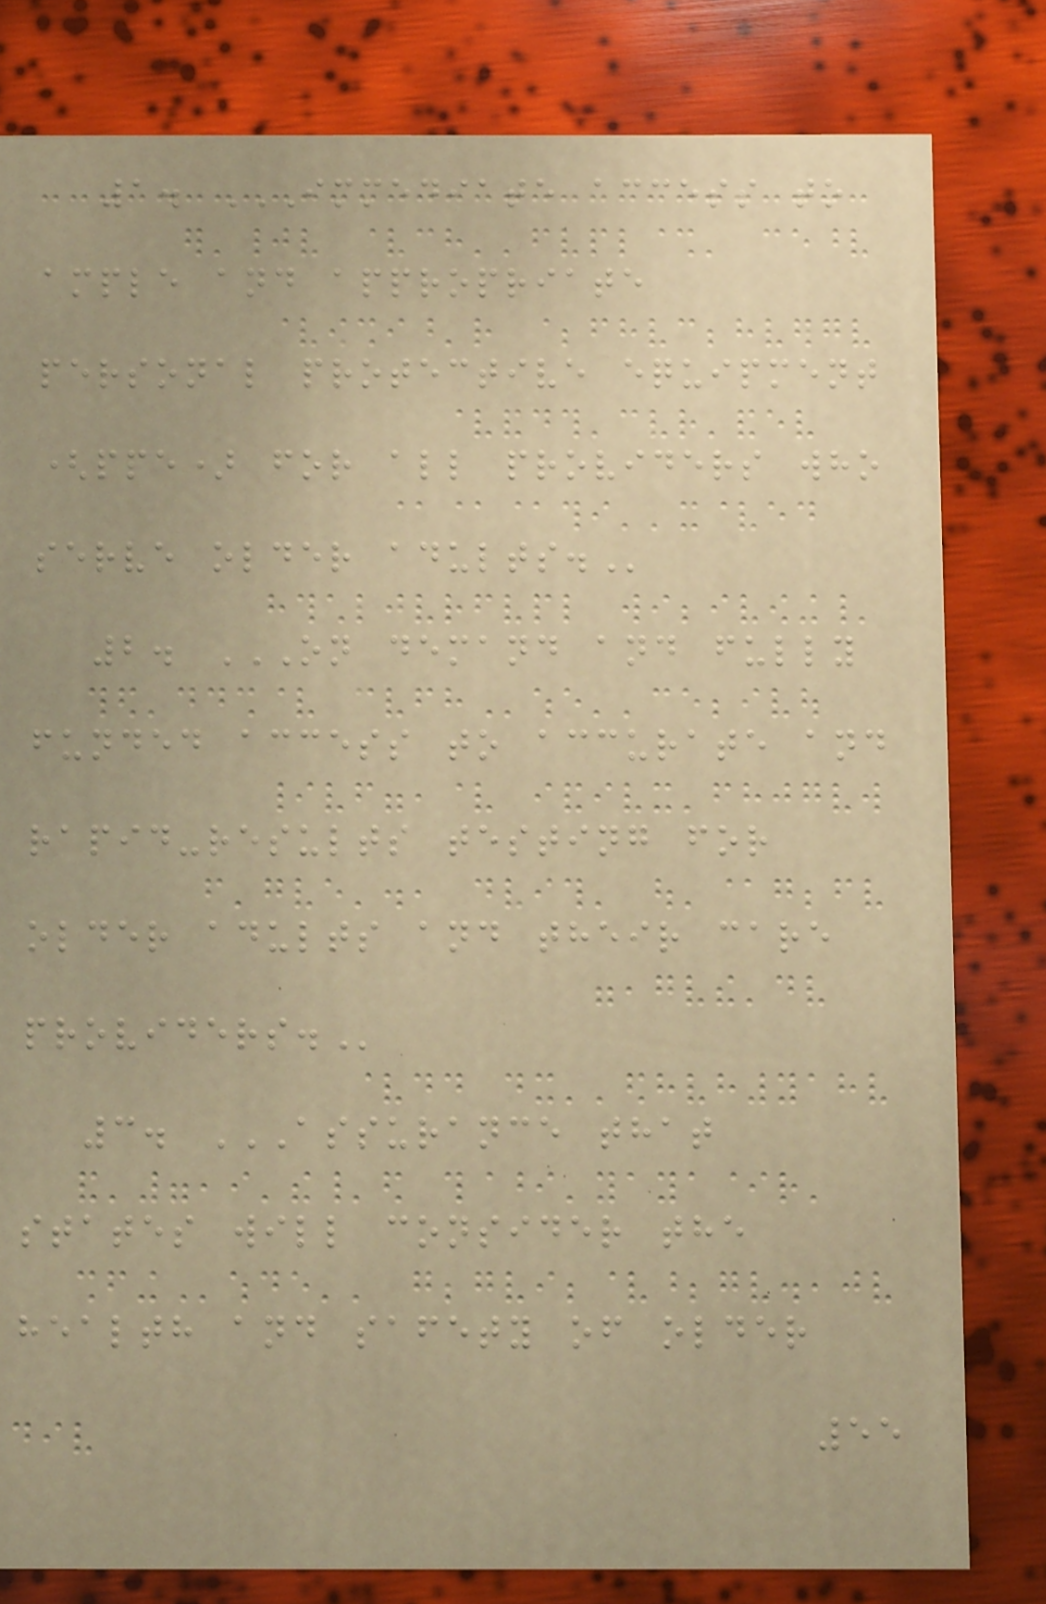1. IMMEDIATE ACCESS TO
AMPLE AND APPROPRIATE
PERSONAL PROTECTIVE EQUIPMENT
(PPE) FOR ALL PROVIDERS WHO
SERVE OLDER ADULTS.
2. ON DEMAND AND FULLY
FUNDED ACCESS TO ACCURATE AND
RAPID-RESULTS TESTING FOR
OLDER ADULTS AND THEIR CARE
PROVIDERS.
3. ASSURANCE THAT
STATES WILL CONSIDER THE
HEALTH AND SAFETY OF OLDER
55
